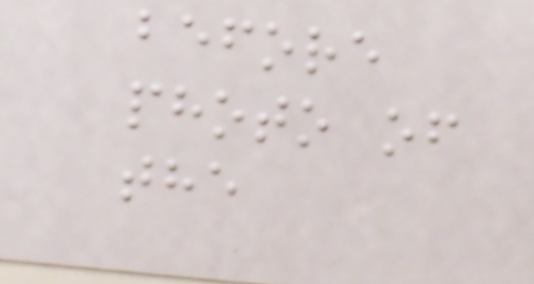before
photo of
the
